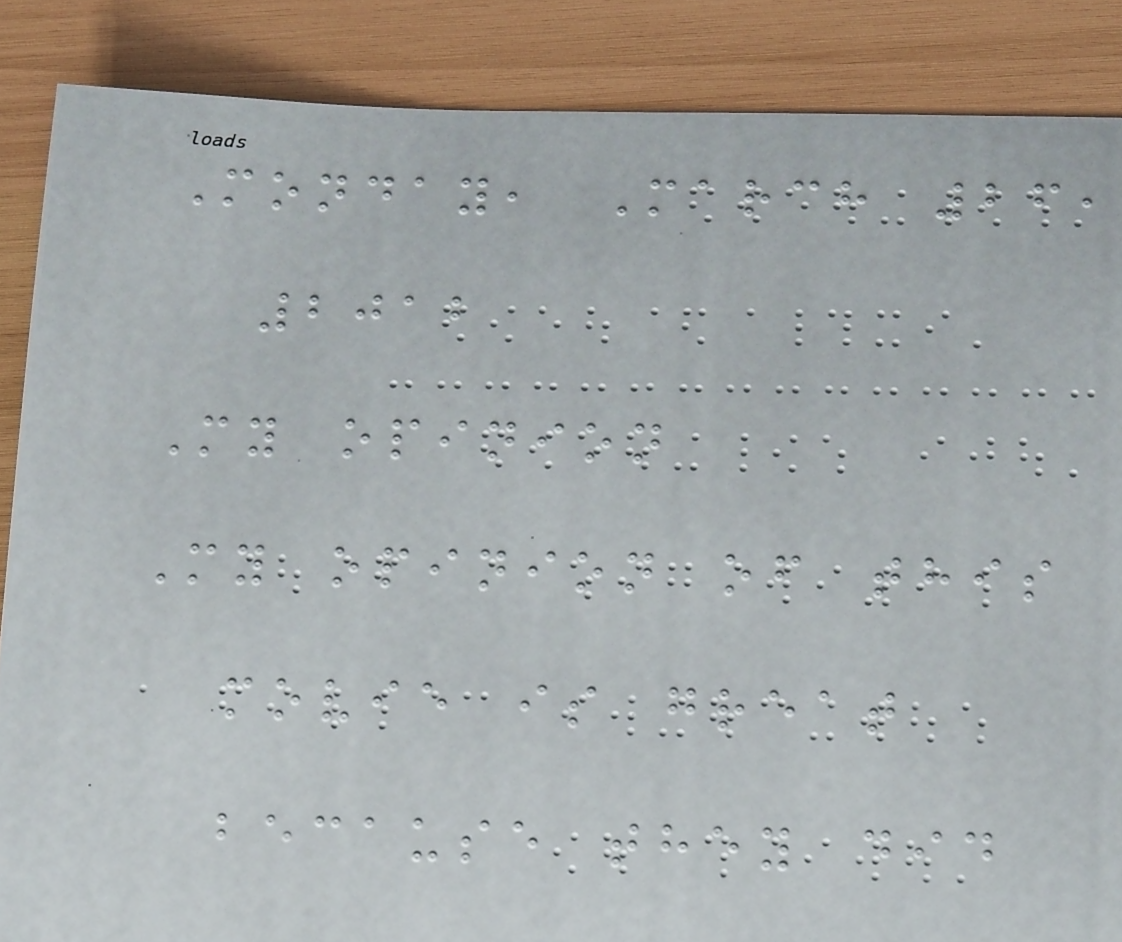Monday, March 26,
2012
My opinion
My opinion of this
movie is great
because they did
